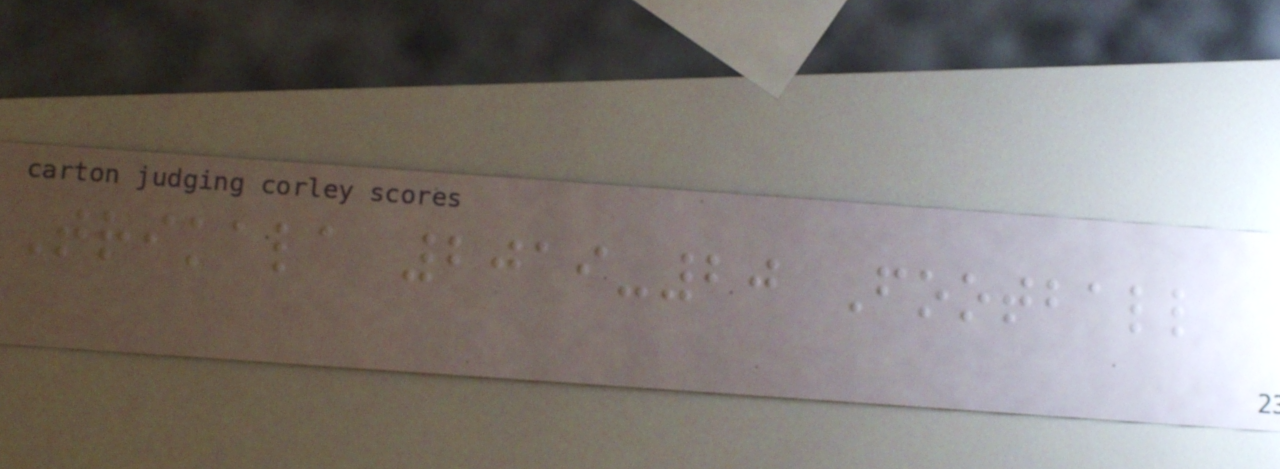Trikala 2019-20 Football
